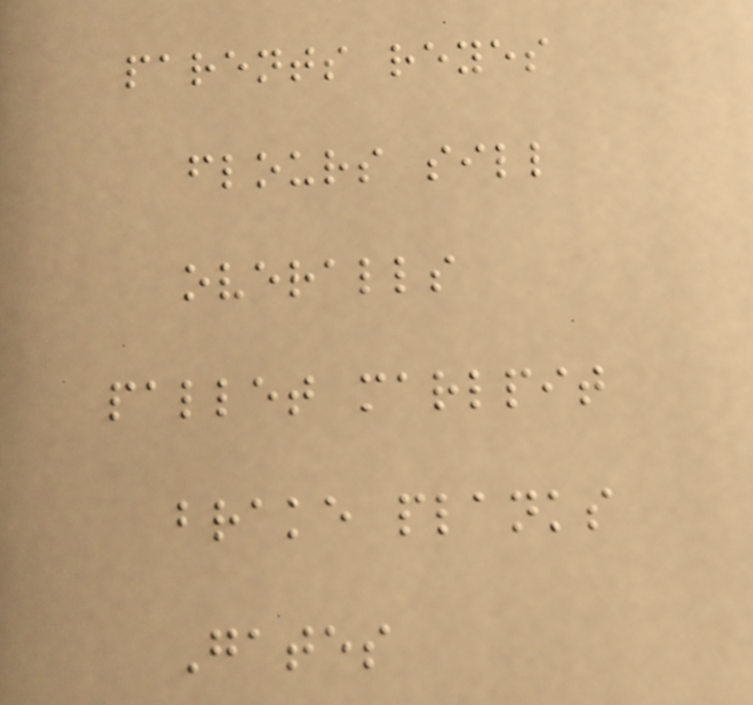parents reyes
flours sill
overalls
pallet marlpit
brake planks
Gates
